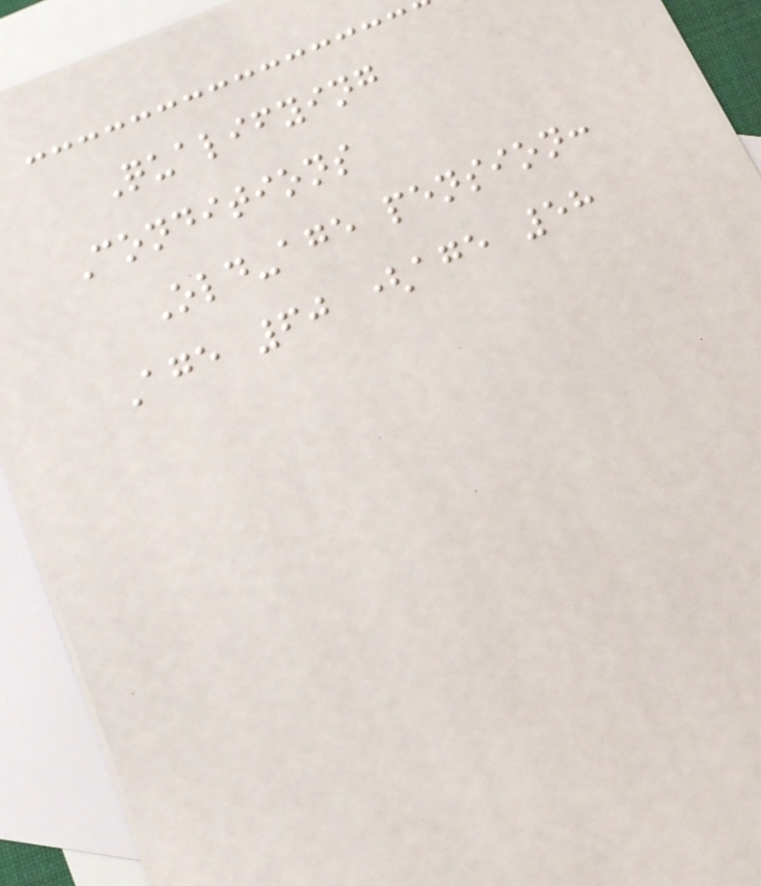Qualifying
Conditions
Old-age pension:
Age 60 (age 58
